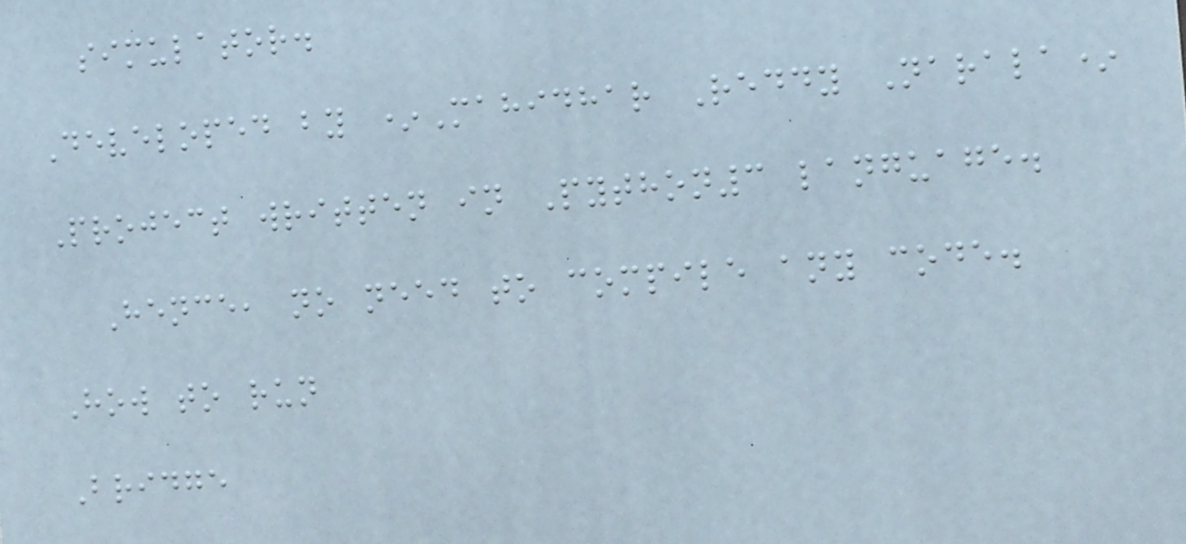simulator.
Developed by *Mahidhar Reddy Narala*
Project written in Python3 language.
Hence, no need to compile any code.
How to run
Bridge
